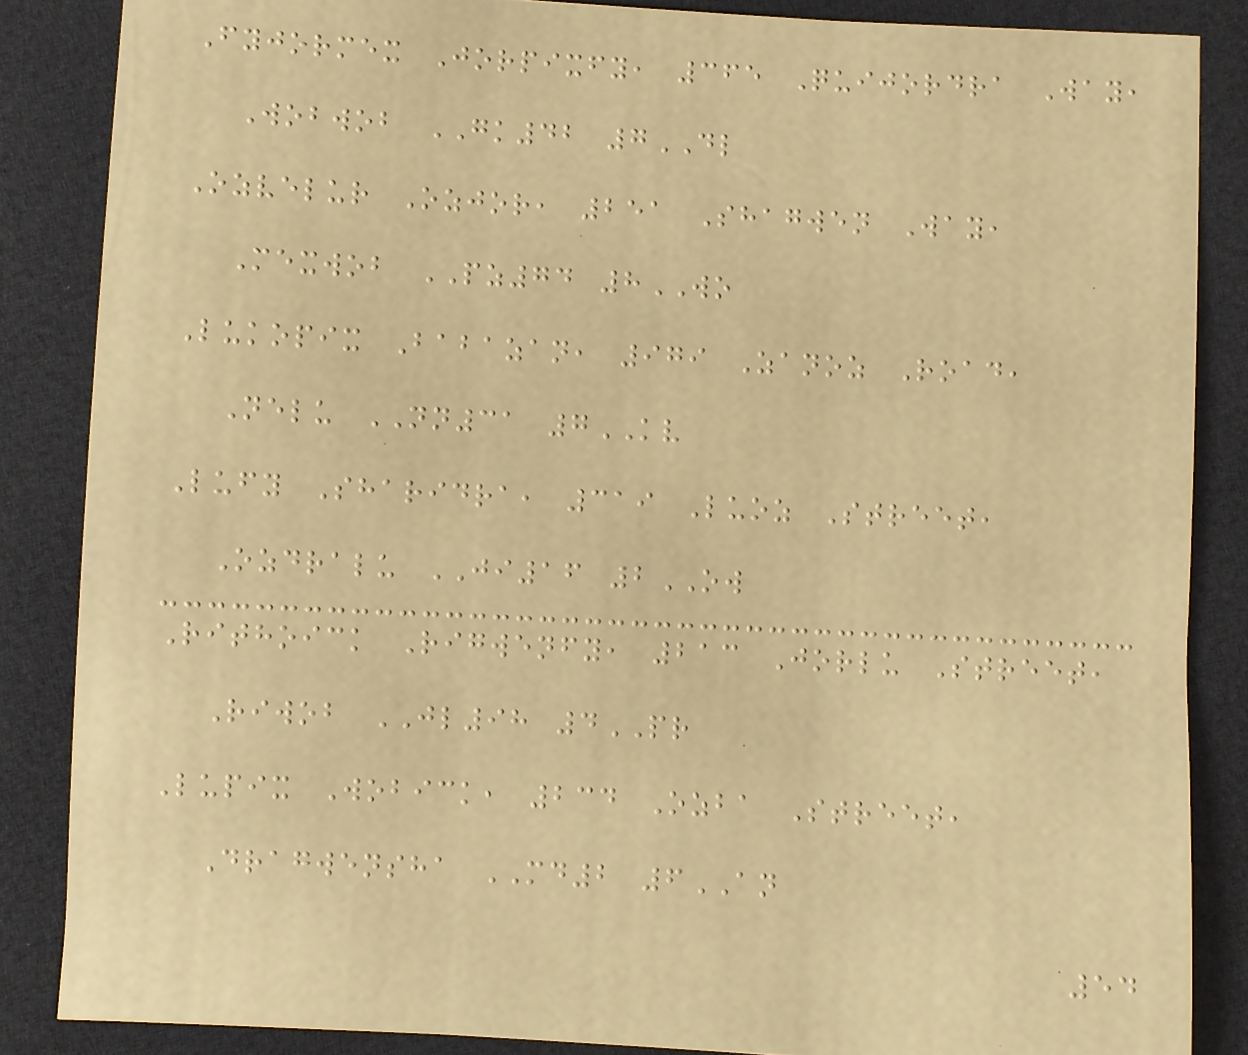Fyjormex Jorpixfy, 365 Quijordra Way,
Wobwob GK42 7DL
Ozvelur Ozjor, 251 Shagwen Way,
Mexwob PZ74 8WO
Lukopix Babazan, 979 Zanoz Road,
Nelu NN31 7KV
Lufy Sharidra, 319 Luoz Street,
Ozdralu JI16 2OW
Rithoick Rigwenfy, 213 Jorlu Street,
Riwob JL98 4PR
Lupix Wobick, 234 Ozba Street,
Dragwensha MD2 6AN
54
